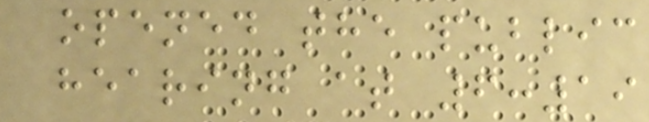opened the public
hearing at 6:19
